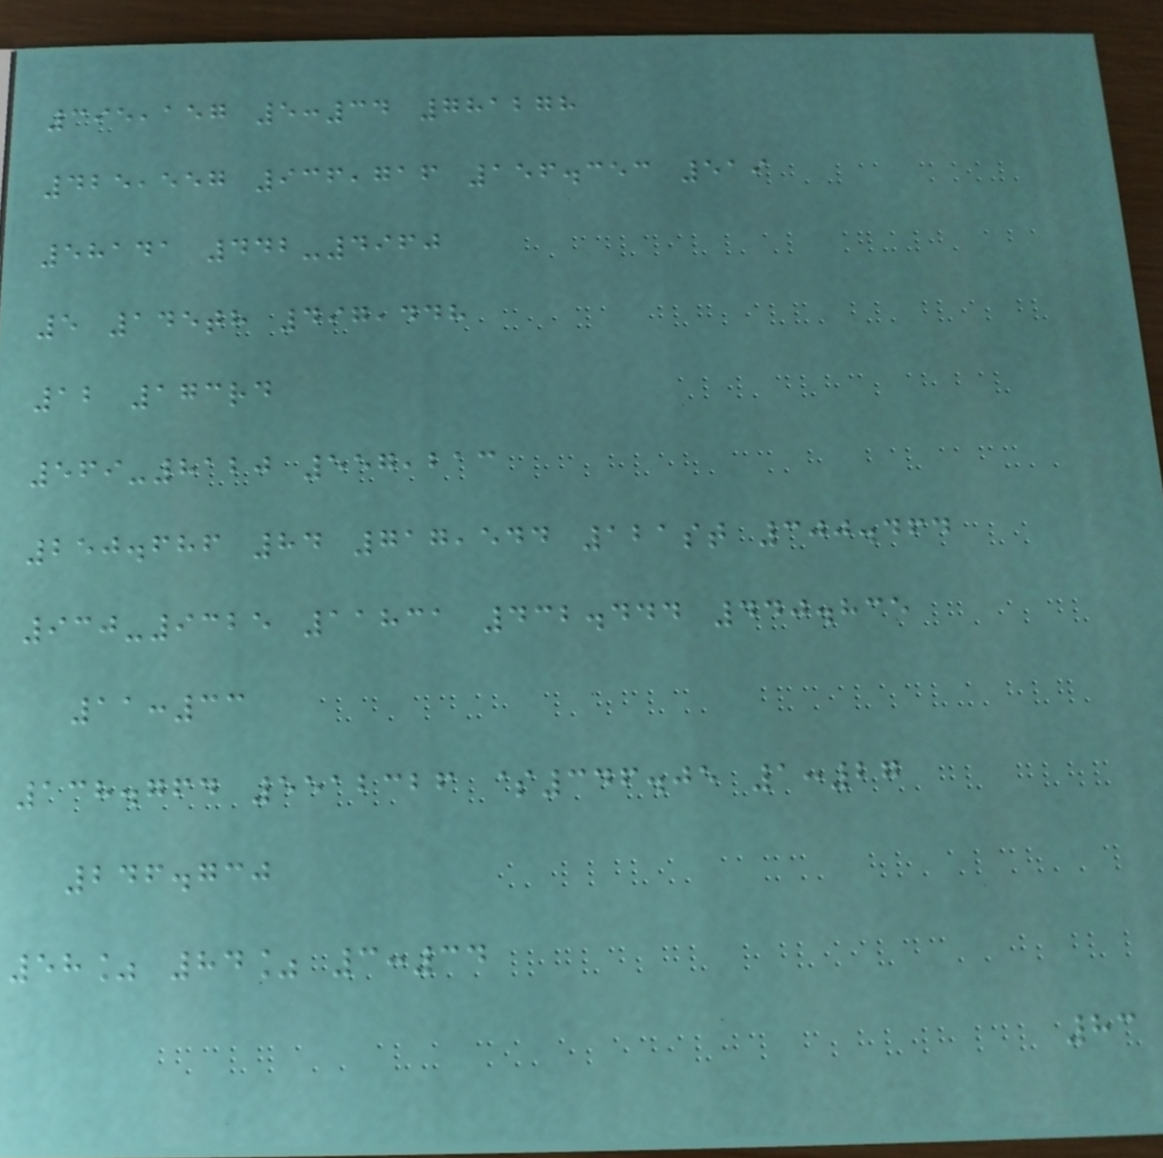395,157 5:34 781278
425,557 936,716 156.353 519
58141 442-4960
5 145th 497,448
12 173rd
569-8120 557,213
250.686 84 717,544 121st 300.464
930-9325 11831 432.444 440.835
11:33
138.764 5512326 $346.05 1:27
246.730
58% 84% 3:34
83
